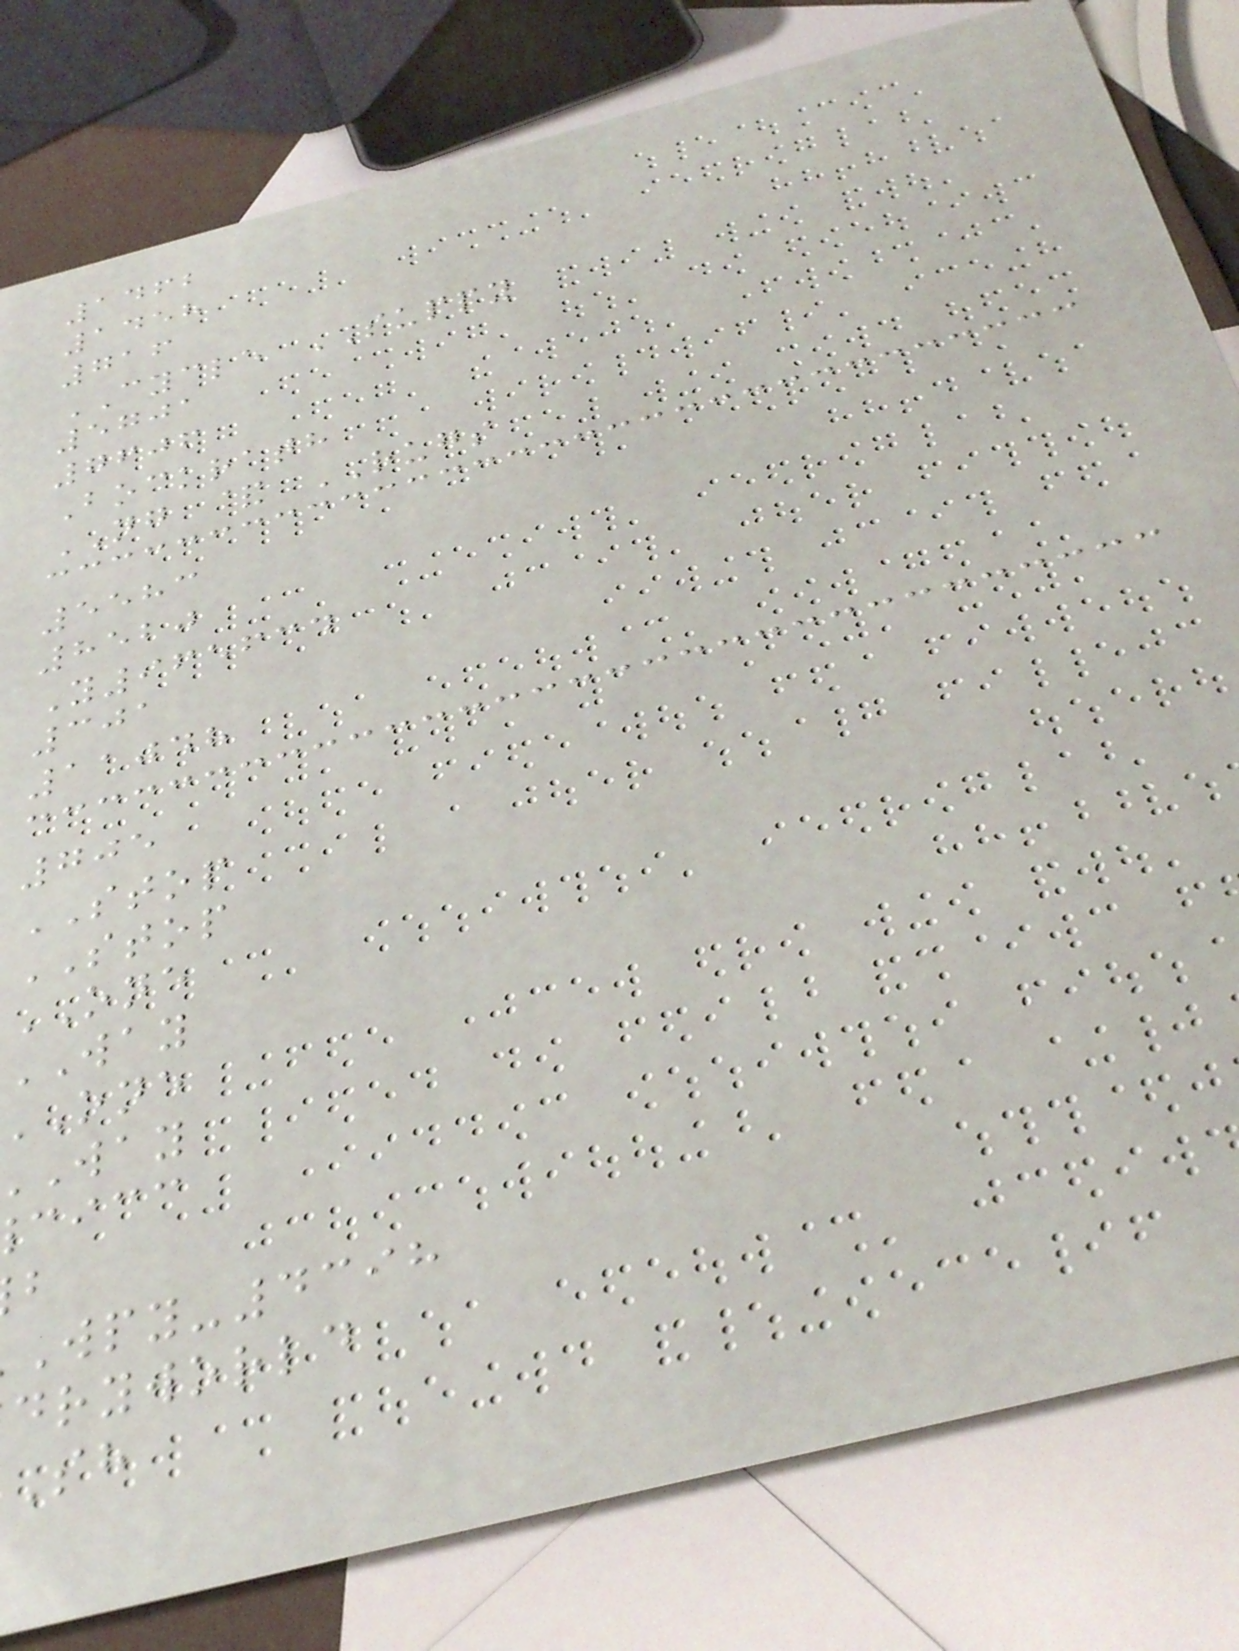1462
1458
716
CYCLE SUPPY
5701
7606
Bockrath
NG & RUGS
5583
8520
Y965634
301
11048
705
STOP
STOP
ONE
WAY
cicc
wpy-4398
dryworld
